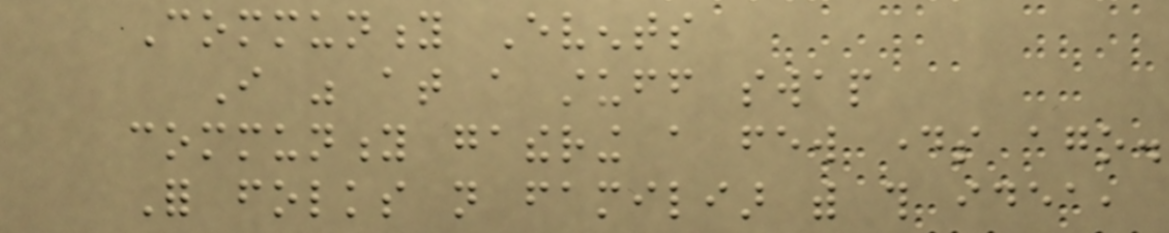Community Events
I was at a stuff swap
community gathering a few days ago.
For folks not familiar with this idea,
